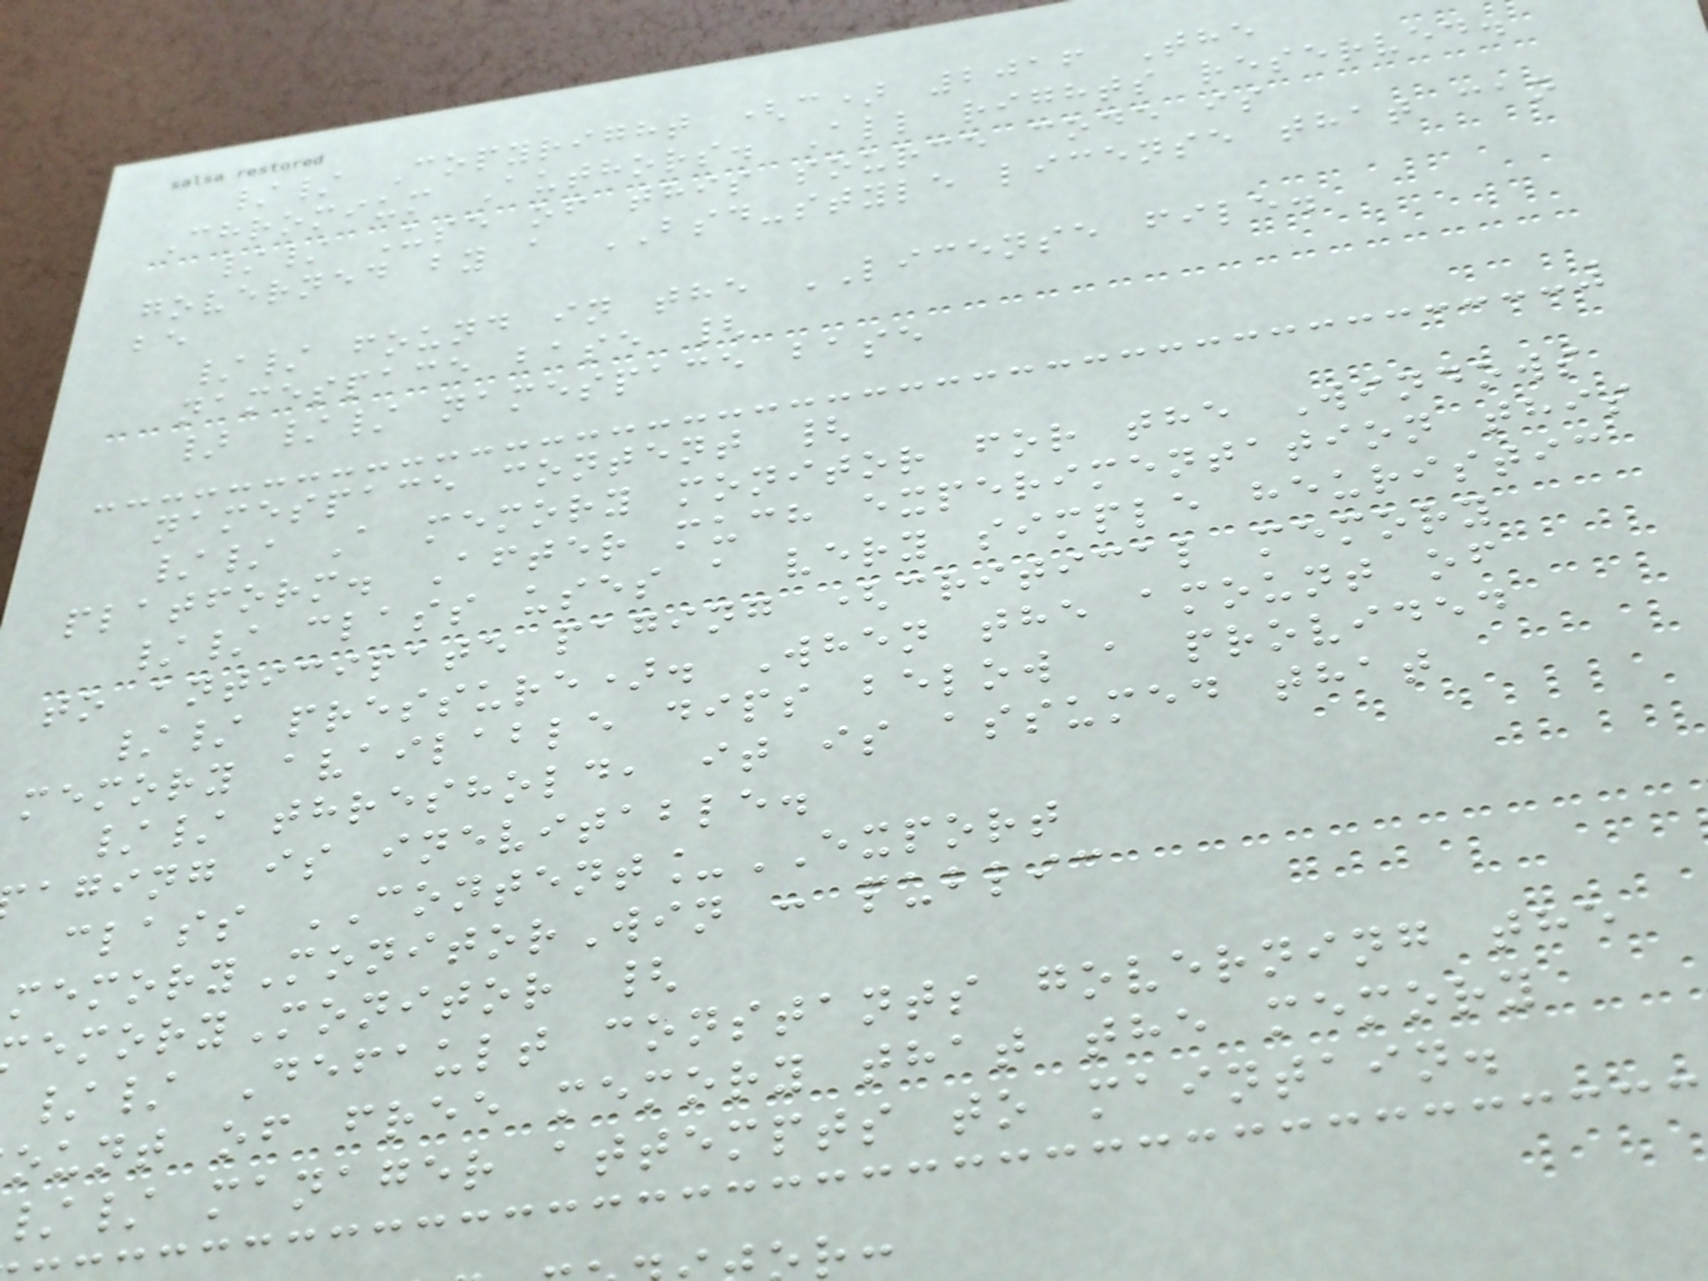// Copyright (c) 2016 The
Chromium Authors. All rights reserved.
// Use of this source code is
governed by a BSD-style license that can
be
// found in the LICENSE file.
namespace base {
} // namespace base
namespace content {
// A memory monitor for the Windows
platform. After much experimentation this
// class uses a very simple heuristic
to anticipate paging (critical memory
// pressure). When the amount of
memory available dips below a provided
// threshold, it is assumed that
aging is inevitable.
class CONTENT_EXPORT
emoryMonitorWin : public
emoryMonitor {
// Default constants governing the
ount of free memory that the memory
/ manager attempts to maintain.
